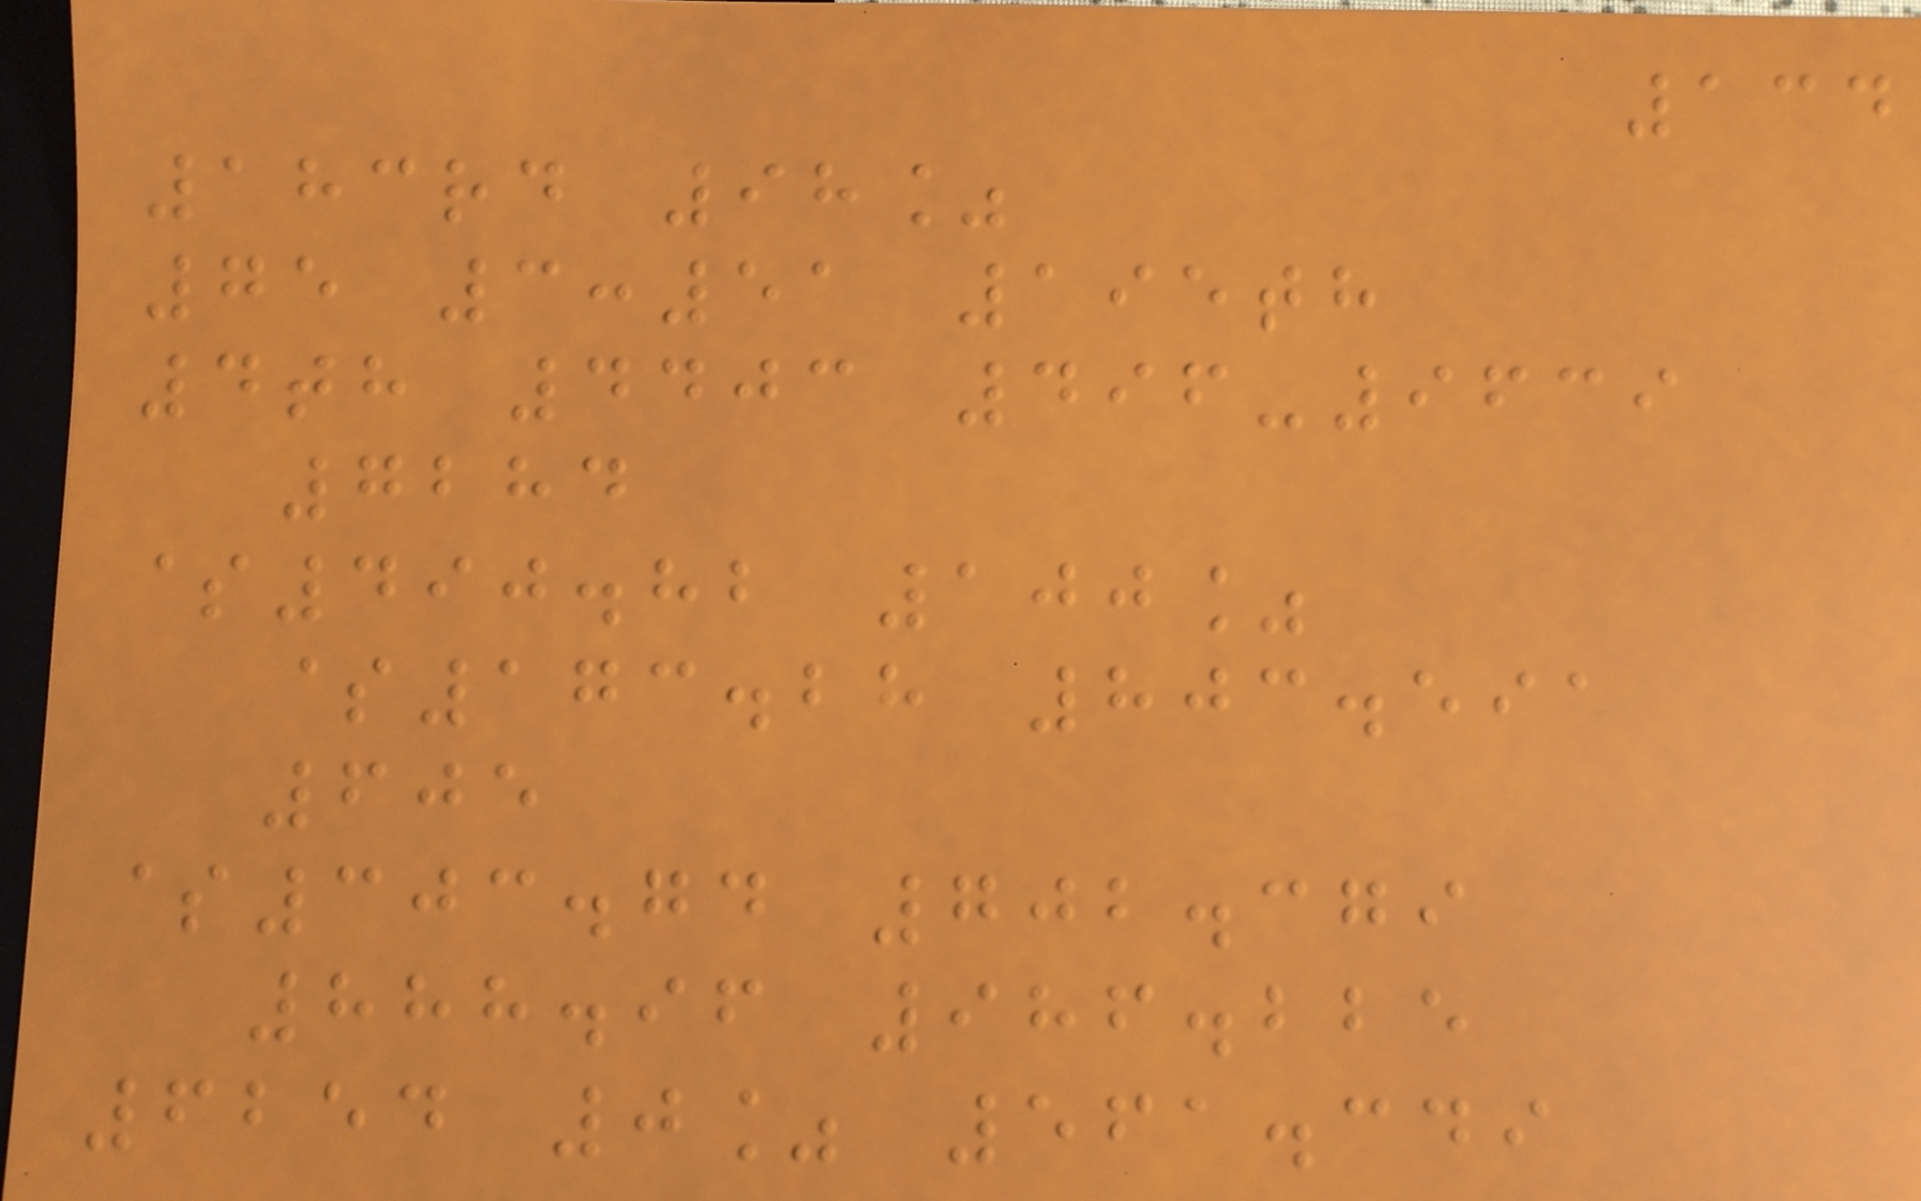134
183rd 98%
75 3:51 195th
4th 4403 496-9639
7284
$490.82 100%
$173.28 803.591
605
$303.74 702.379
888.96 986.225
6254 0% 561.349
